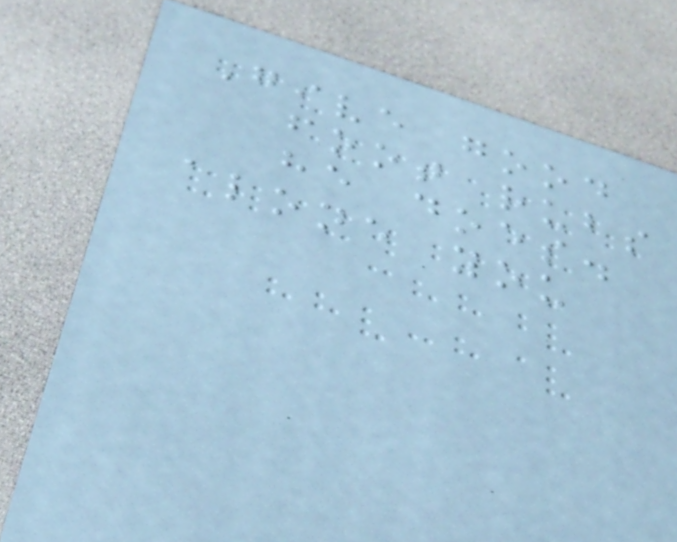Give good
foot rubs
he does.
alone you
